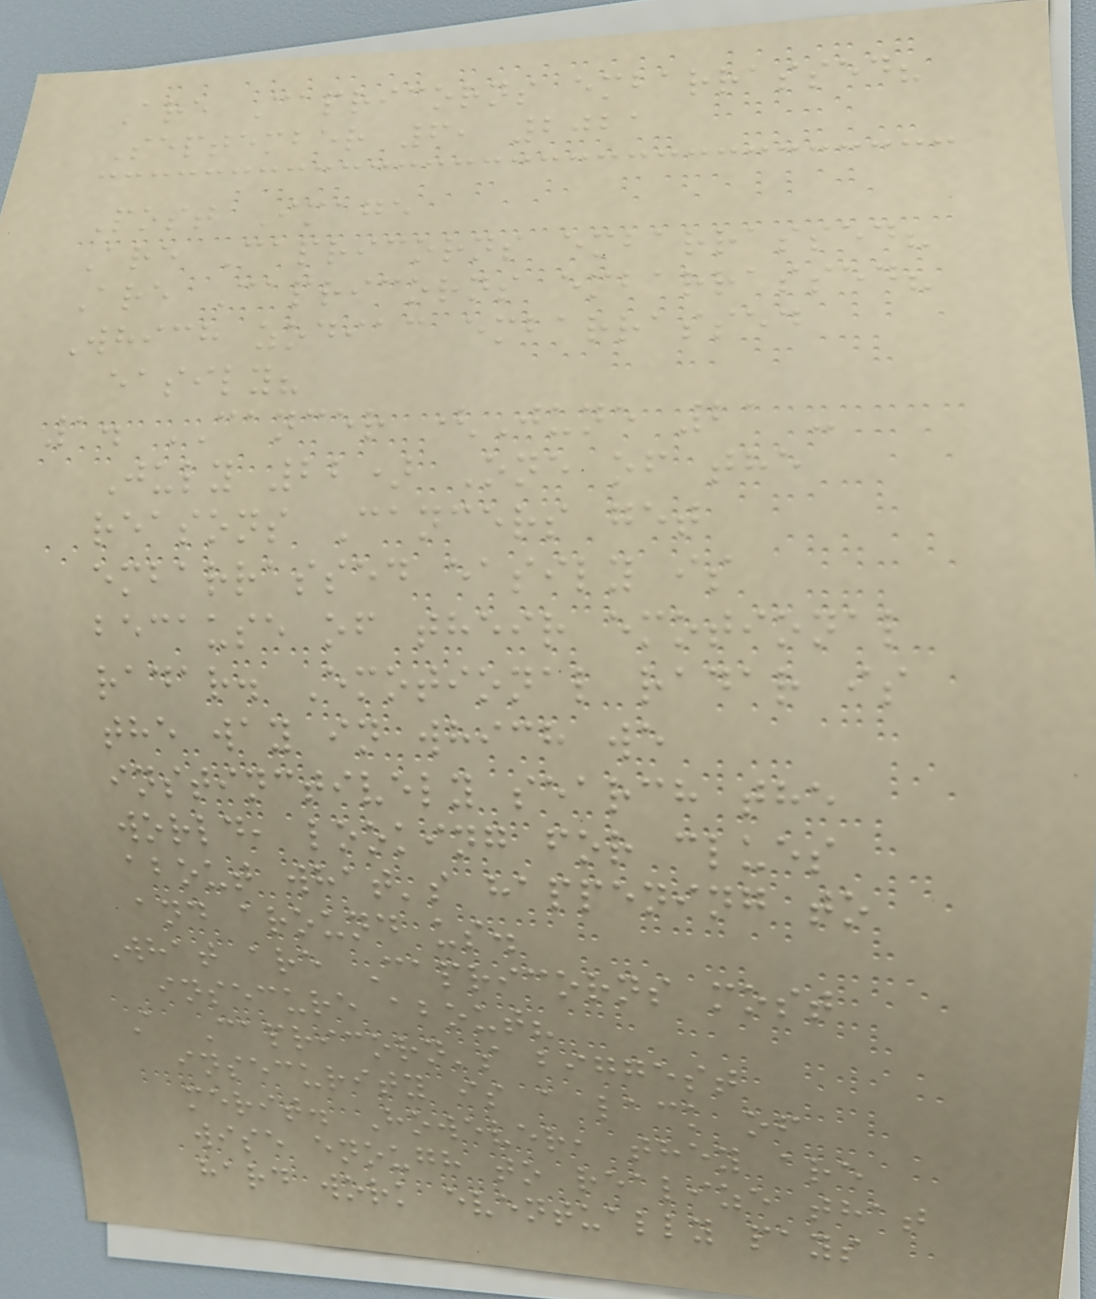Are Capricorns embarrassed?
September 6, 2021
Post Image
Are Capricorns embarrassed?
Are Capricorns embarrassed?
Which zodiac embarrassed
easily?
1. CANCER (June 21 -
July 22) One of the
reasons Cancers get
embarrassed easily is
because of their emotional
radar. Emotional radar is
the way in which we
instinctively search the
world, looking for clues
about what's happening to
and around us.
What are Capricorns most
insecure about?
A Capricorn's biggest
insecurity is a lack of
merit. However, they are
wise enough to realize that
hard work eventually pays
